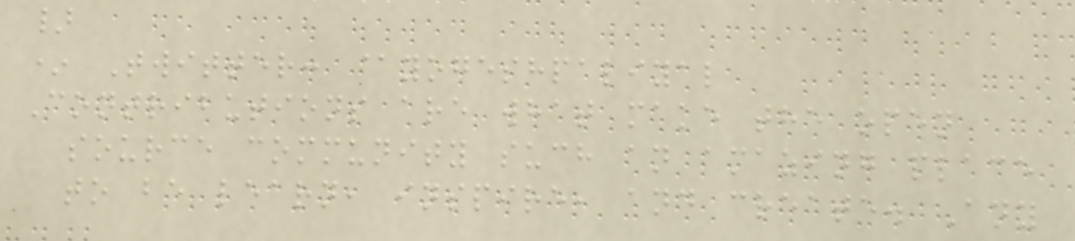}
* Twitter: @yogeshpaliyal
Contributions are what make the open
source community such an amazing place
to be learn, inspire, and create. Any
